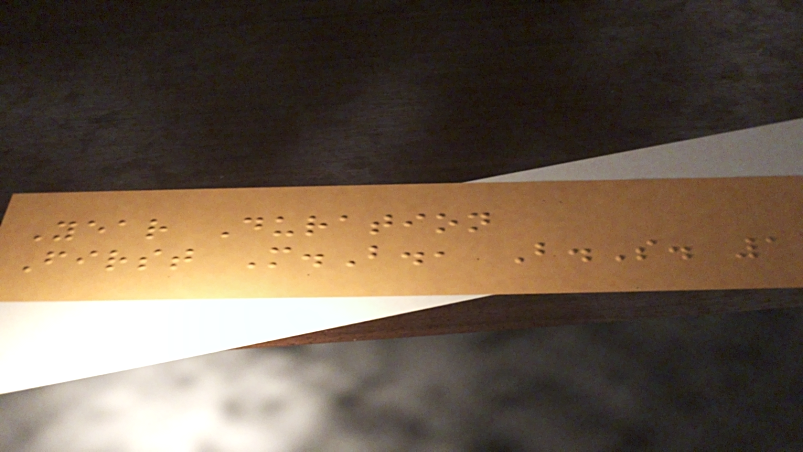Year Duration
First M.B., B.S. 1
